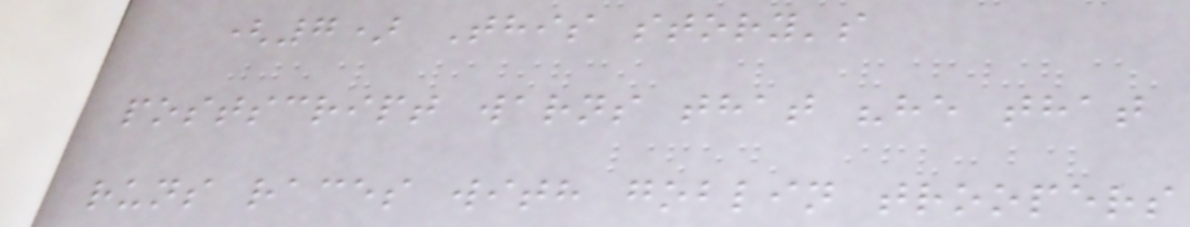(7) This story's
postscript warns that "he that
runs races with goblin troopers
